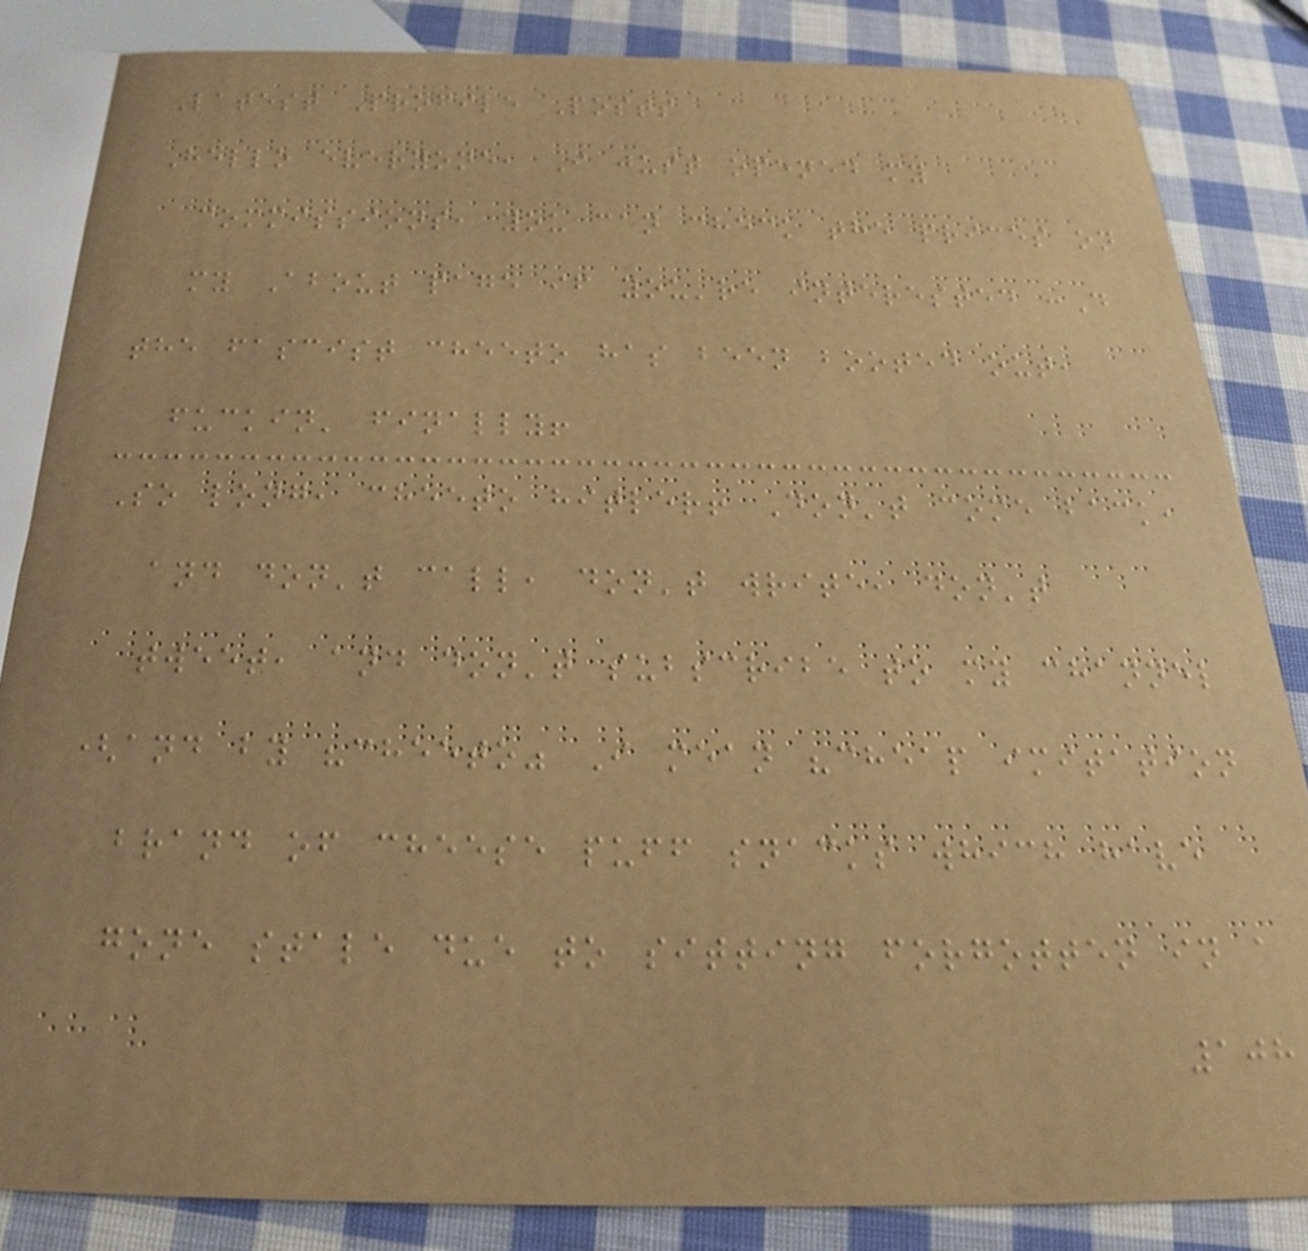Latest Profile Posts
Hello everyone, I just opened my
commissions, you can check the prices on
my About page if you're interested :D
the fascist cheeto has been booted out,
fuckin' finally!
So long, cheeto hitler! Don't come back,
and don't call, don't write, don't
tweet, and don't subscribe to my channel
(and by "cheeto" I mean "cheap imitation
brand of cheese puff snacks which have
gone stale due to sitting forgotten in a
108
